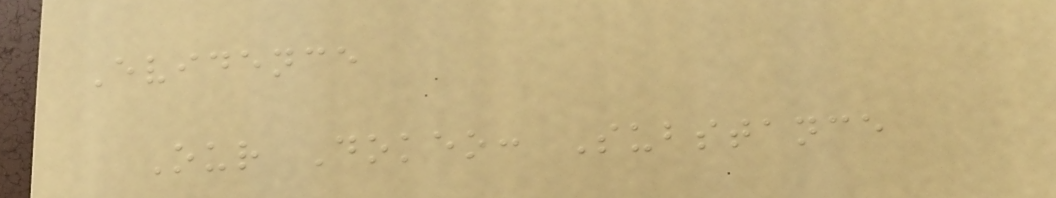Evidence
Our Dokeo: Substance
